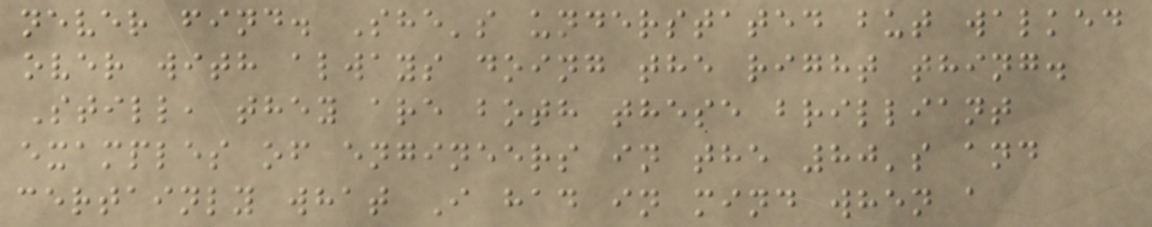never find. She's understated but walked
over with always doing the right thing.
Still, they are both these brilliant
examples of engineers in the 80's and
certainly what I had in mind when a
